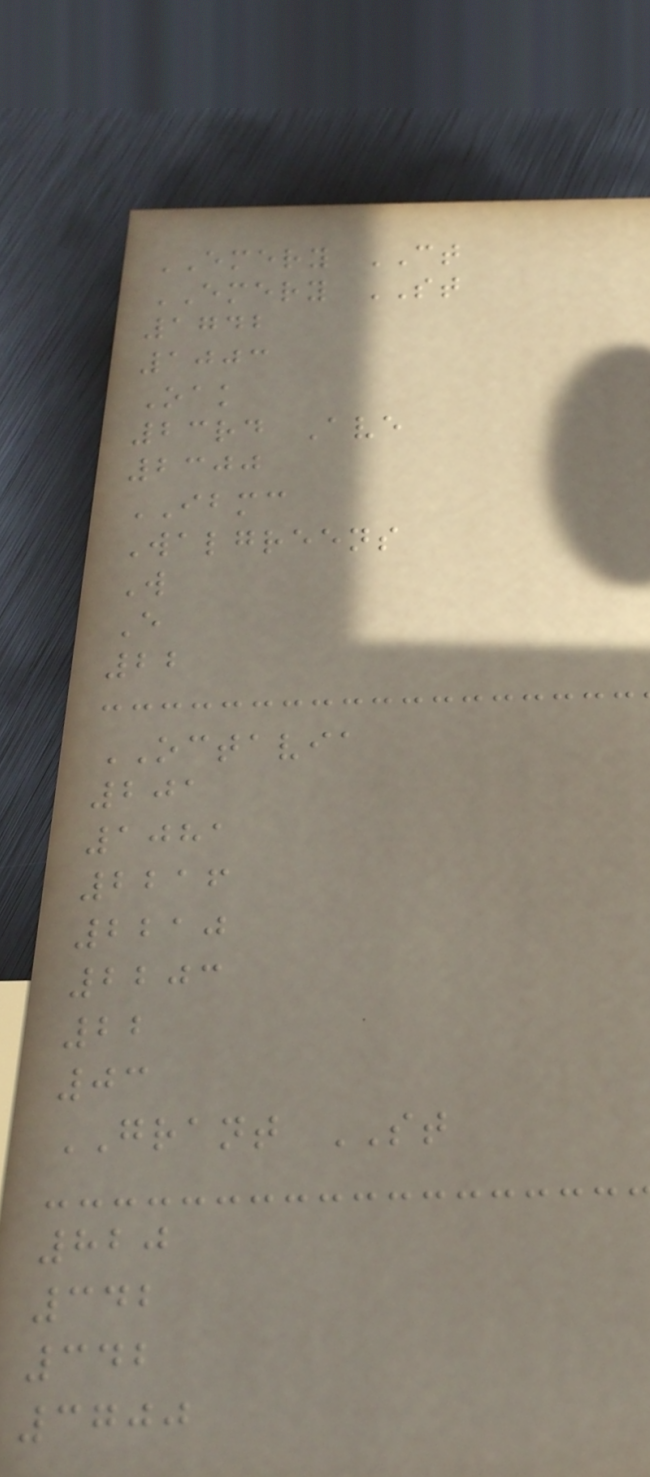EMERY CT
EMERY ST
1742
1003
Oak
23rd Ave
2300
IBMC
Walgreens
W
E
22
OCTAVIA
201
1081
2216
2210
2203
22
03
GRANT ST
820
342
342
3700
